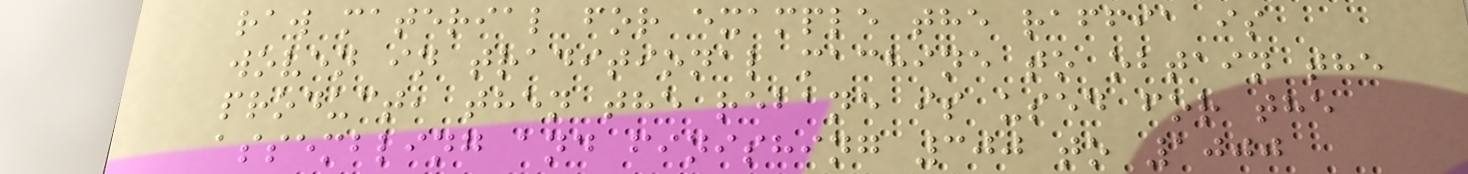raw material for example the raffia is
woven in traditional machine to obtain the
product, then the rebane is used for the
assembling and finishing 300 to 1000
